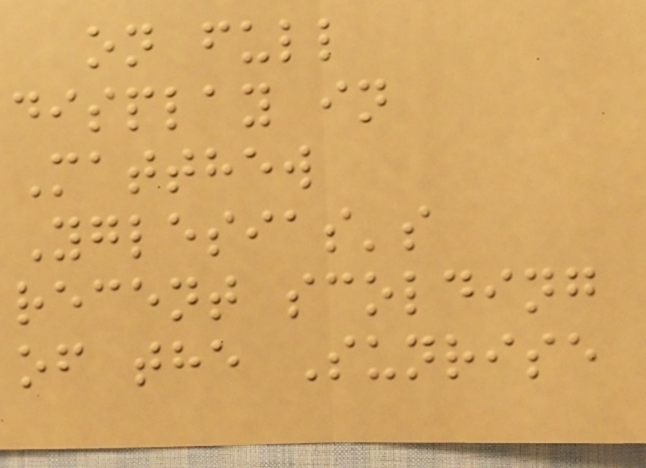on full
display in
Matthew
Yglesias's
recent scolding
of the Sunrise
